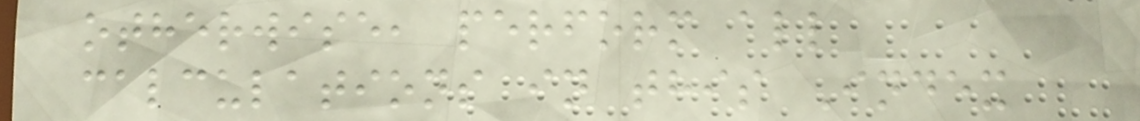otherwise, perform all
calculations in this Index
